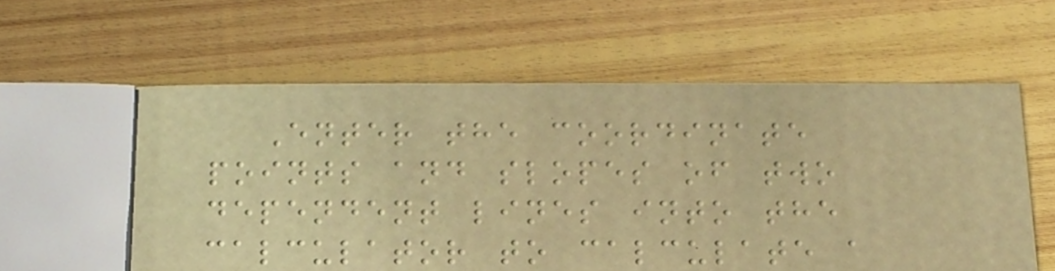Enter the coordinate
points and slopes of two
dependent lines into the
calculator to calculate a
